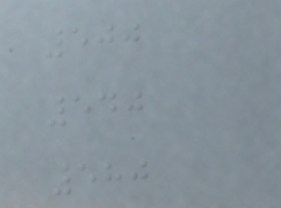500
540
580
